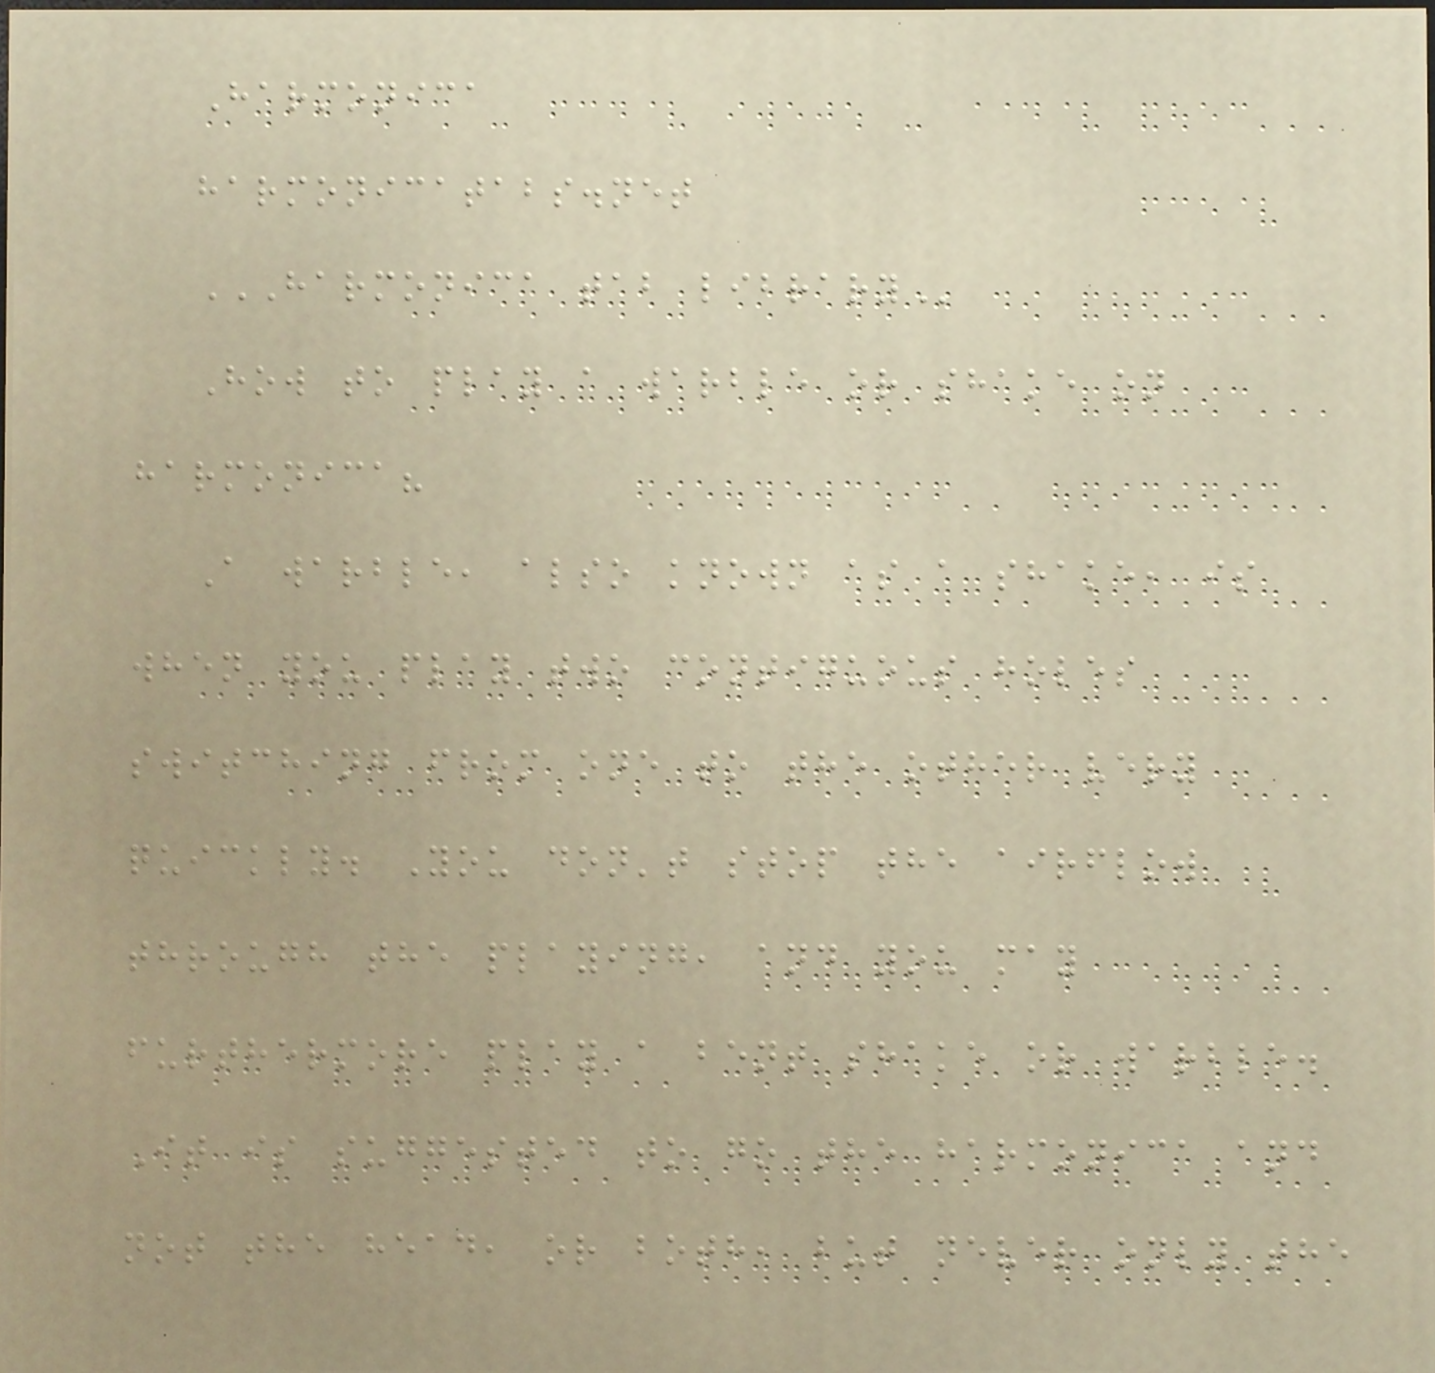Harmonica
harmonicatabs.net
HARMONICA TAB LIBRARY
How to play a warble or shake on
harmonica?
A warble, also known as a shake, is
when you play two contiguous holes
switching from one to the other very
quickly. You don't stop the airflow
through the playing, and you may
furthermore play a bent shake or warble.
It is suggested to go the harmonica and
not the head, or both, but never only the
